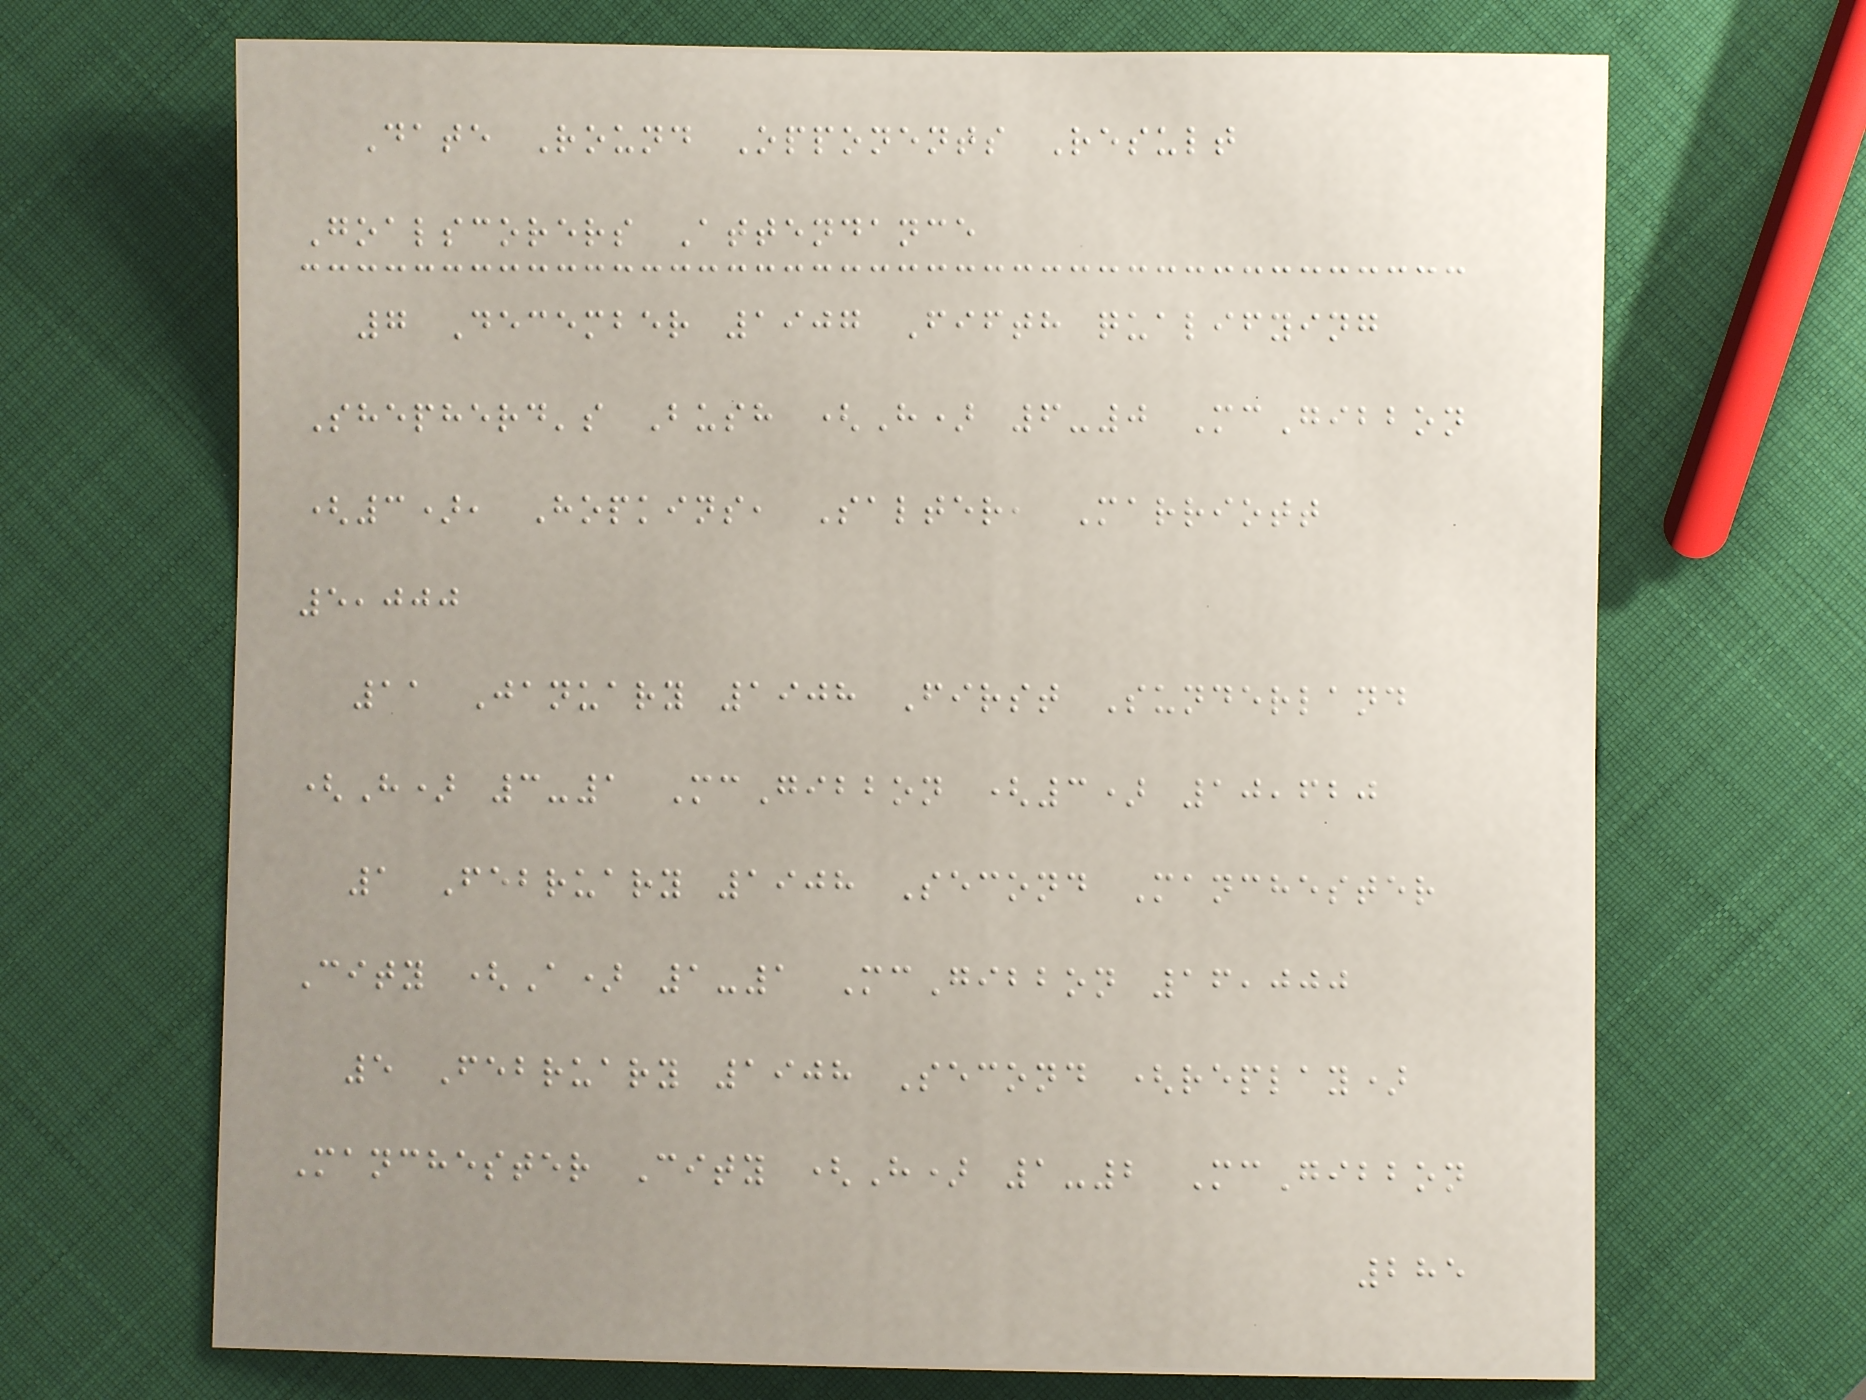Date Round Opponents Result
Goalscorers Attendance
7 December 1907 Fifth qualifying
Shepherd's Bush (H) 6-0 McGibbon
(3), Hopkins, Salter, Marriott
5,000
11 January 1908 First Sunderland
(H) 3-1 McGibbon (3) 10,620
1 February 1908 Second Manchester
City (A) 1-1 McGibbon 16,000
5 February 1908 Second (replay)
Manchester City (H) 1-2 McGibbon
285
